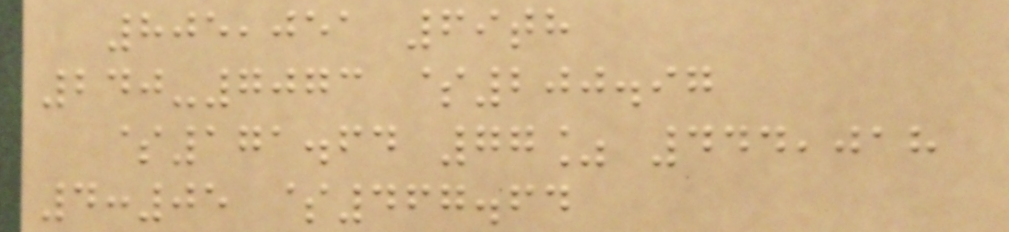805,051 69th
240-7073 $200.97
$171.64 77% 444,018
4:05 $467.64
